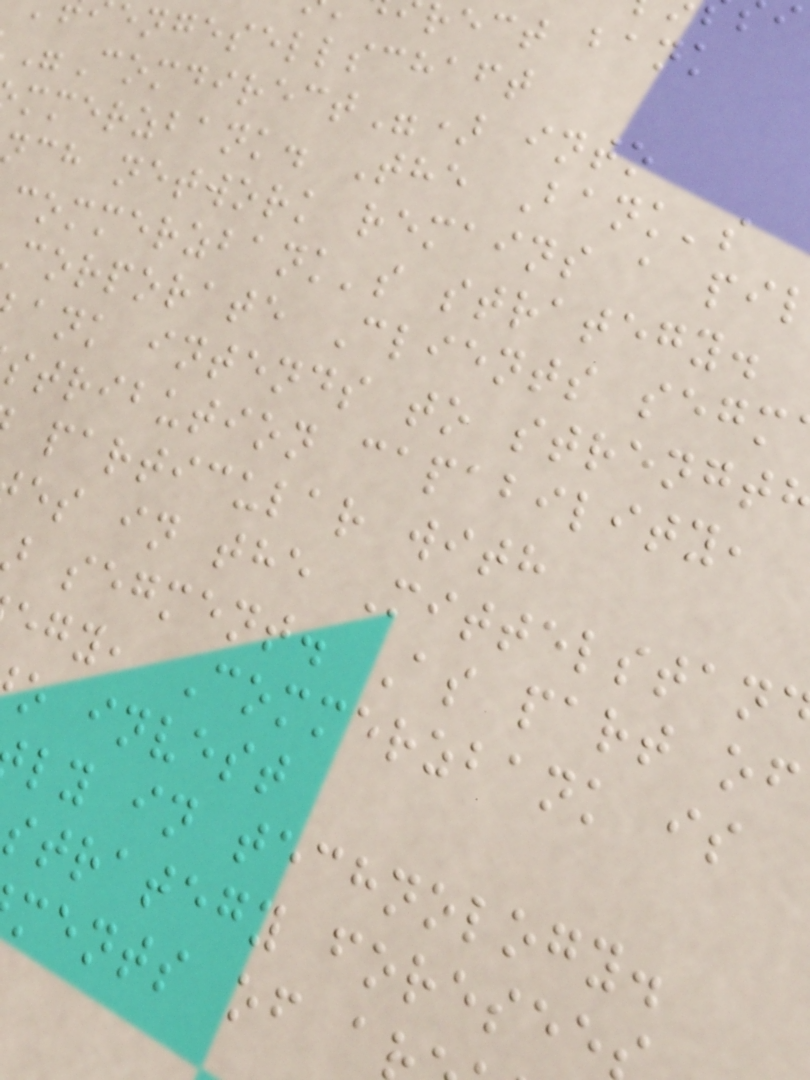rect bank
engesellschaft
Comdirect") into
mmerzbank. The Bank's
nch network remains a pi
commerzbank's strategy.
corporate Clients segm
ank intends to strengt
stribution capability,
particular with
es in the Mittelstan
segment. As part of
egy, Commerzbank is
o invest
ly in technology.
strategy foresee
ments of a
